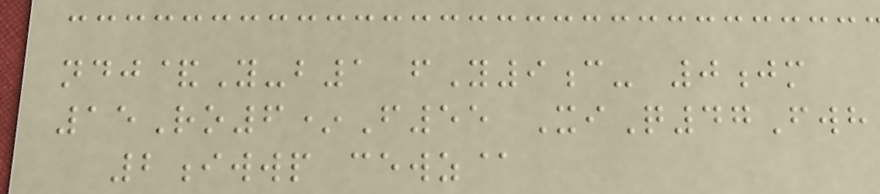ndj&Y-b1 fY9c- 0jm
15Ro6*F55 XiQ47Fwh
2iwwp cewz@
